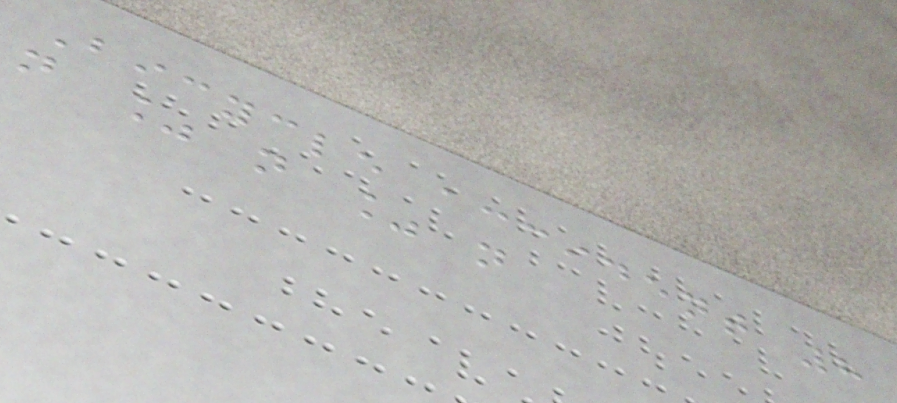Bicycle accident 8
n % n % n
